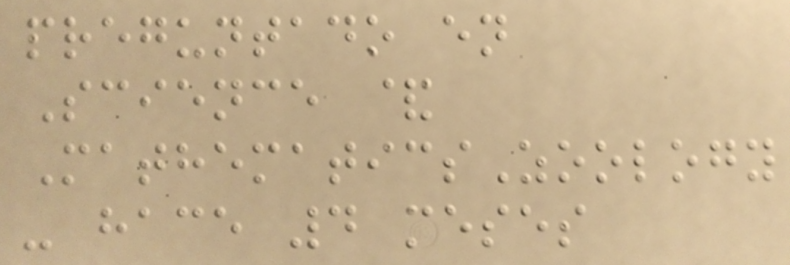preguntado en
Science &
MathematicsZoology
- hace 4 meses
